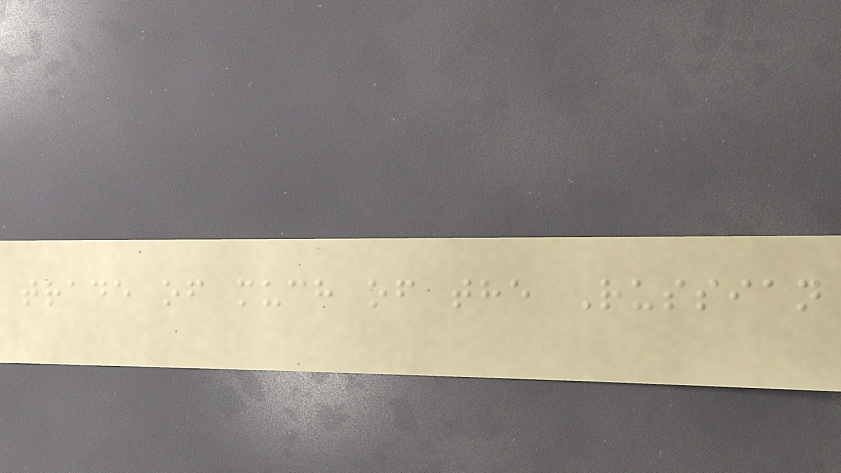trade of much of the Russian
